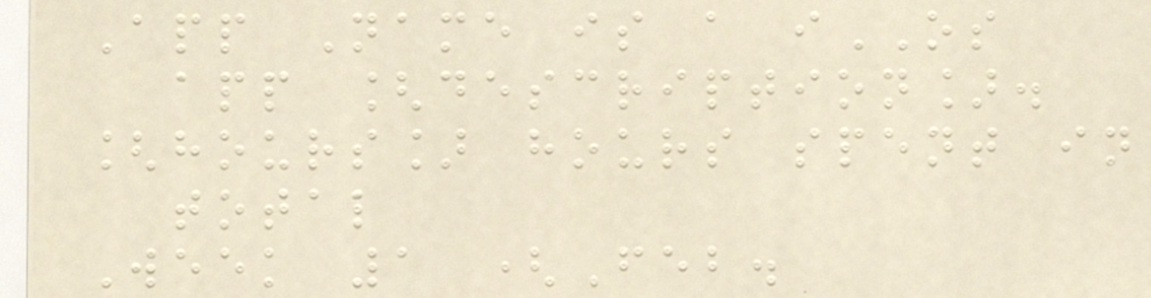App Name is a iOS
app [description].
[hours] hours spent in
total
Week 1 (Feb.
